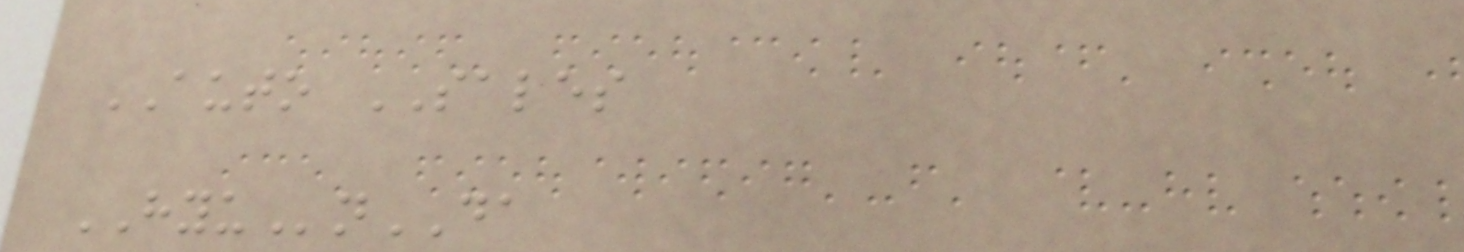AUTO SALES
HYUnDA
